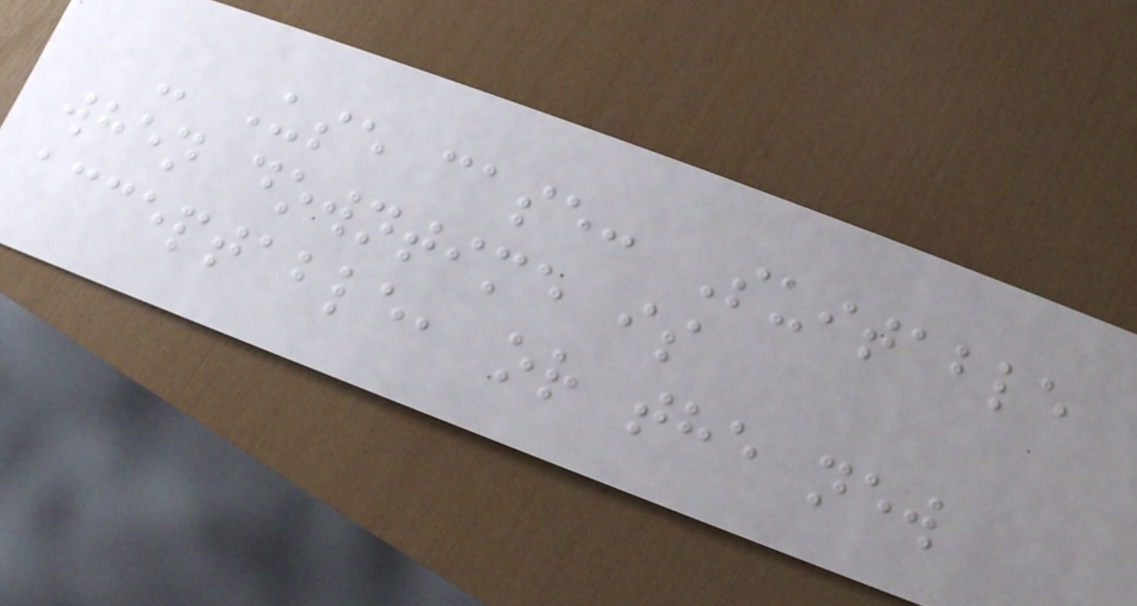- Use case: Suitable
when downtime is
acceptable, or the new
